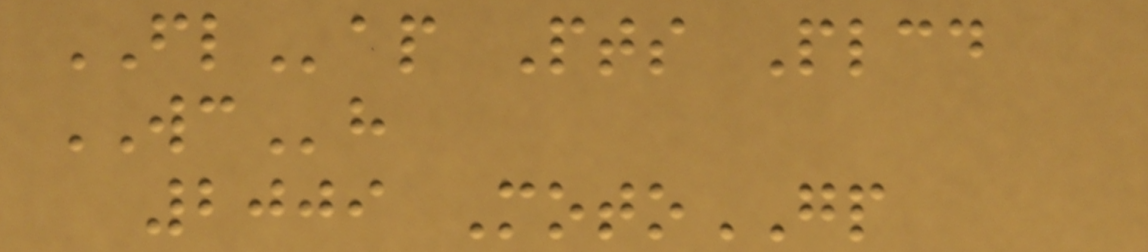FLap Pts Plcd
WCh
2009 MotoGP
